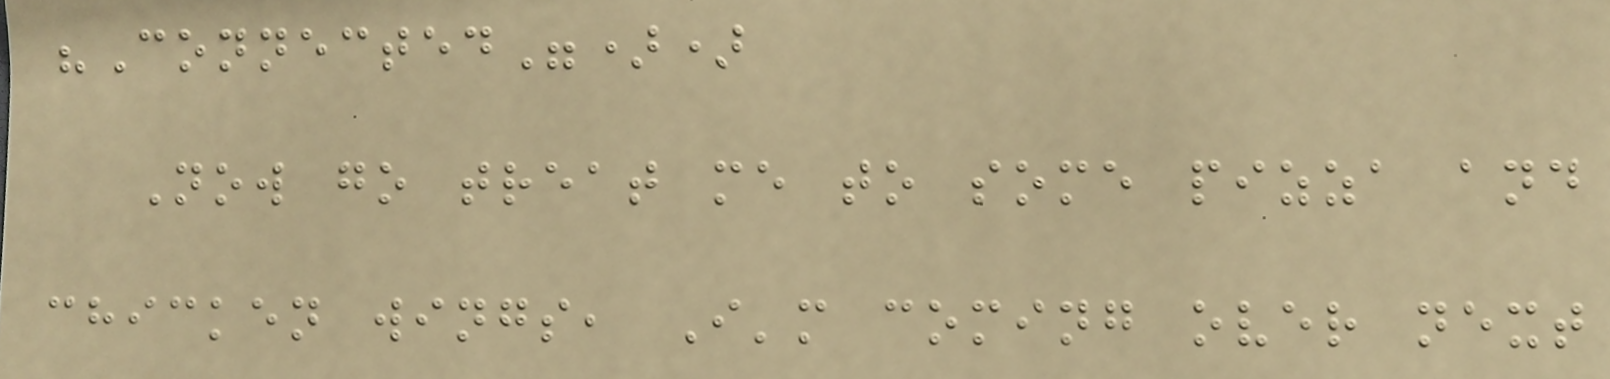"Connected"))
Now go treat me to some pizza and
chicken wings, I'm coming over next
